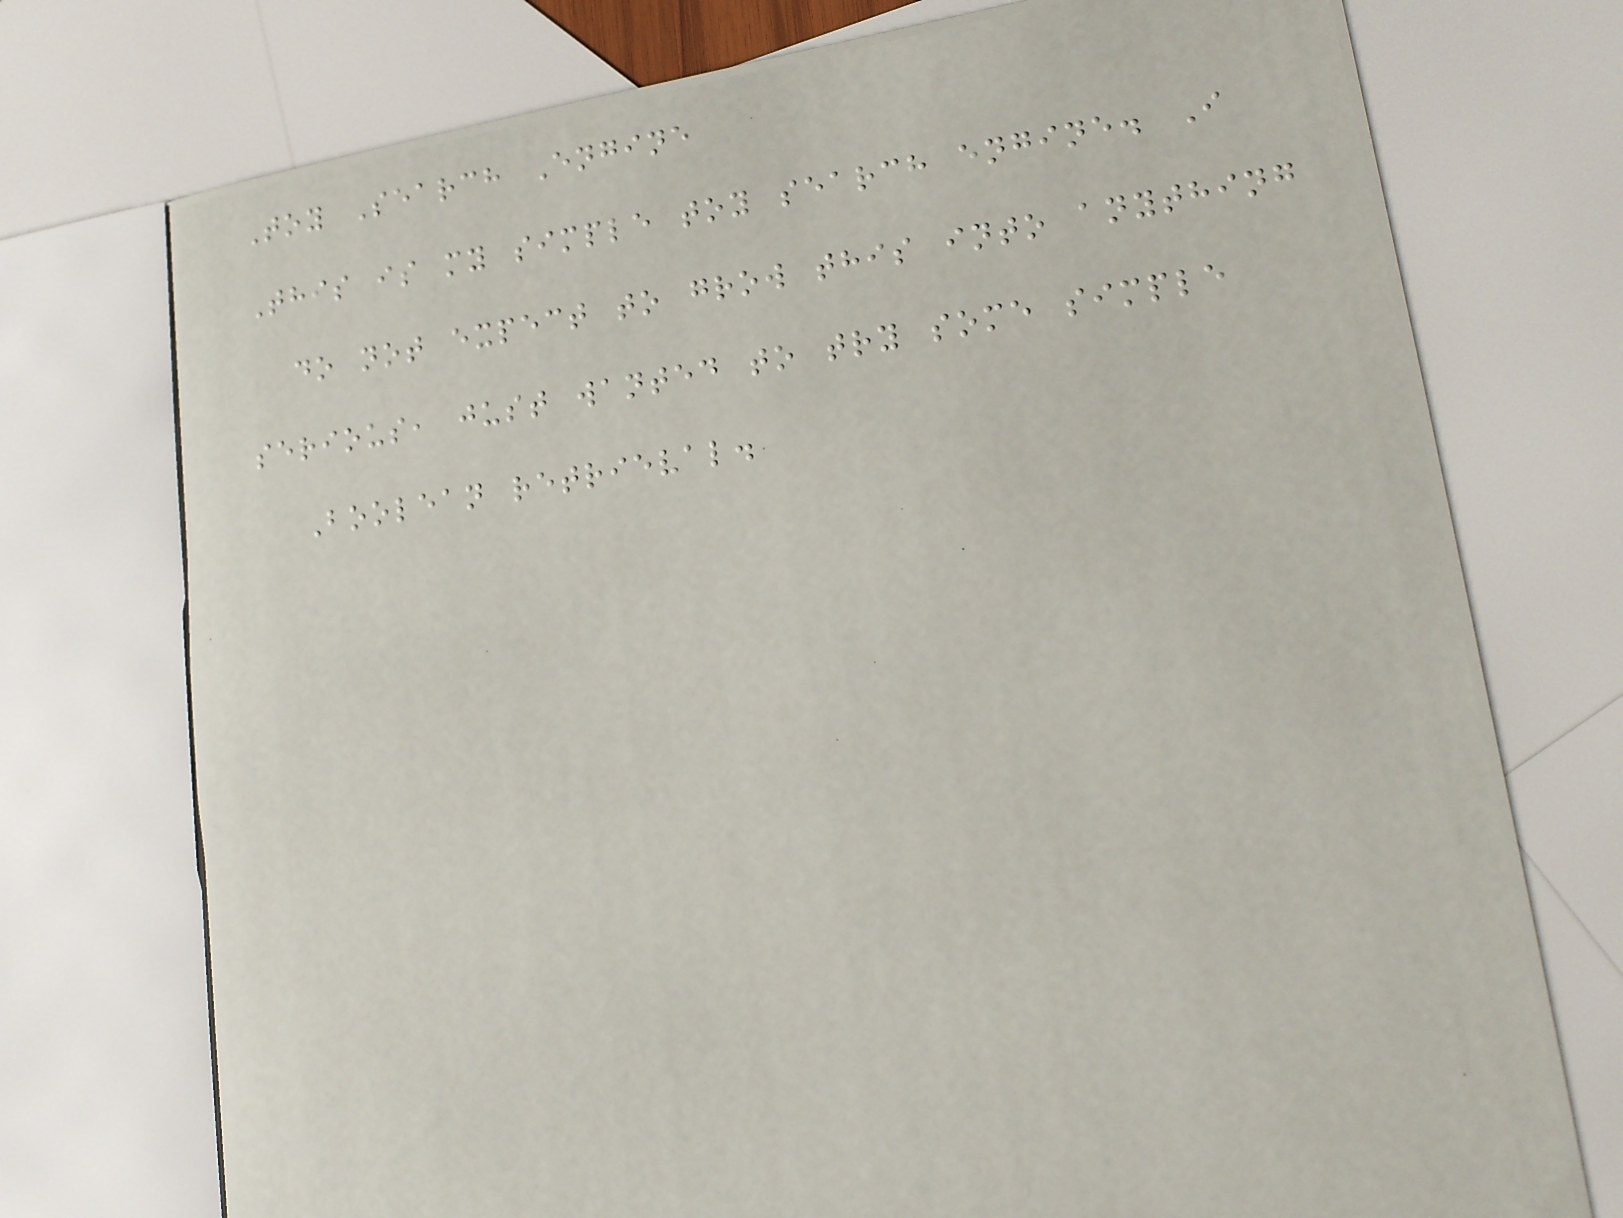Toy Search Engine
This is my simple toy search engine. I
do not expect to grow this into anything
serious, just wanted to try some simple
Boolean retrieval.
